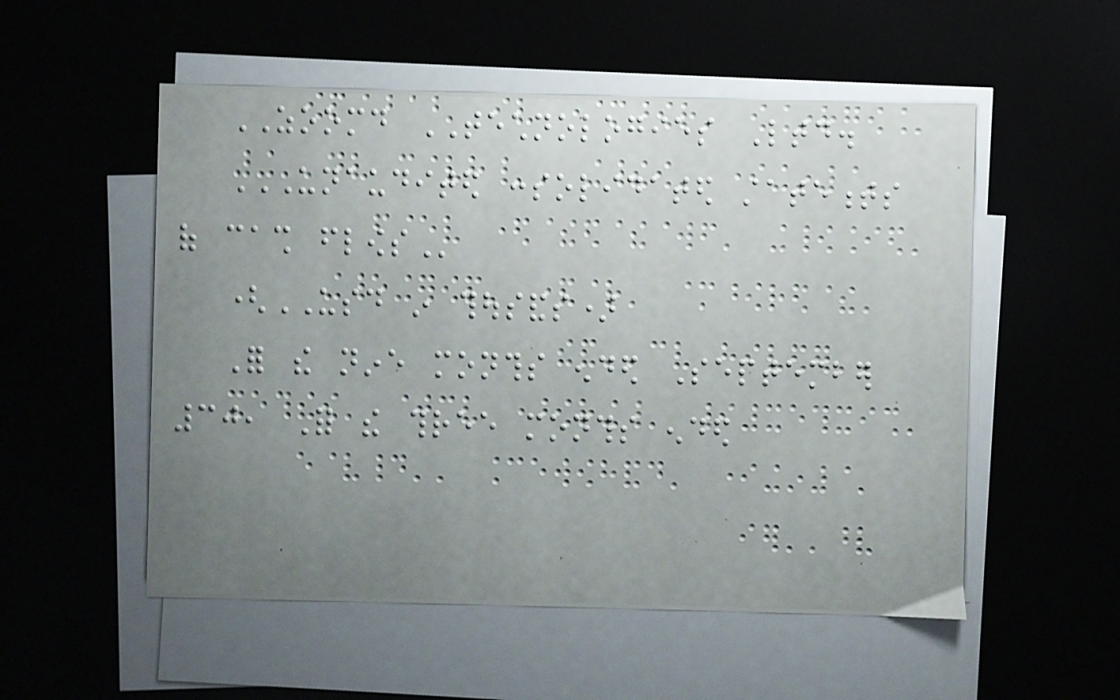ZOOMD TECHNOLOGIES Ltd.
UNAUDITED CONSOLIDATED STATEMENTS
OF CASH FLOWS
(USD in thousands)
For the nine months ended September
30, For the three months ended
